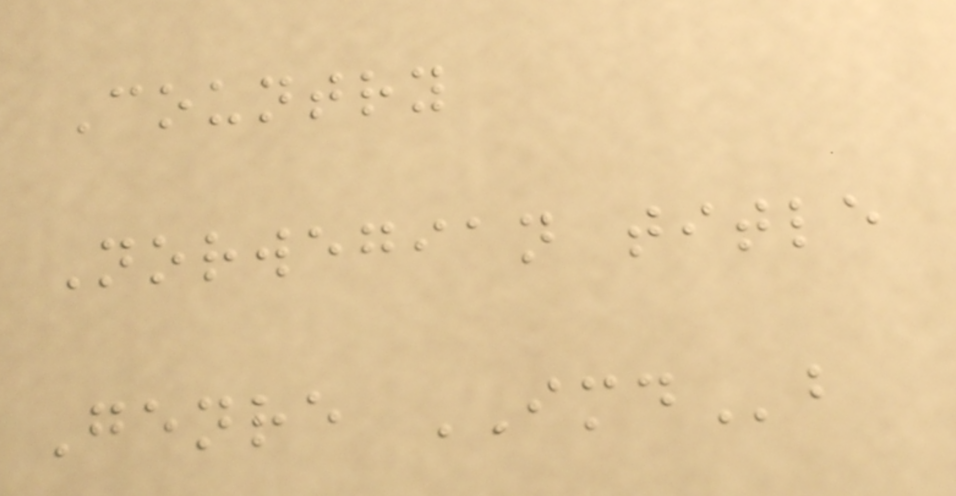Country
Norwegian title
Genre IMDb
